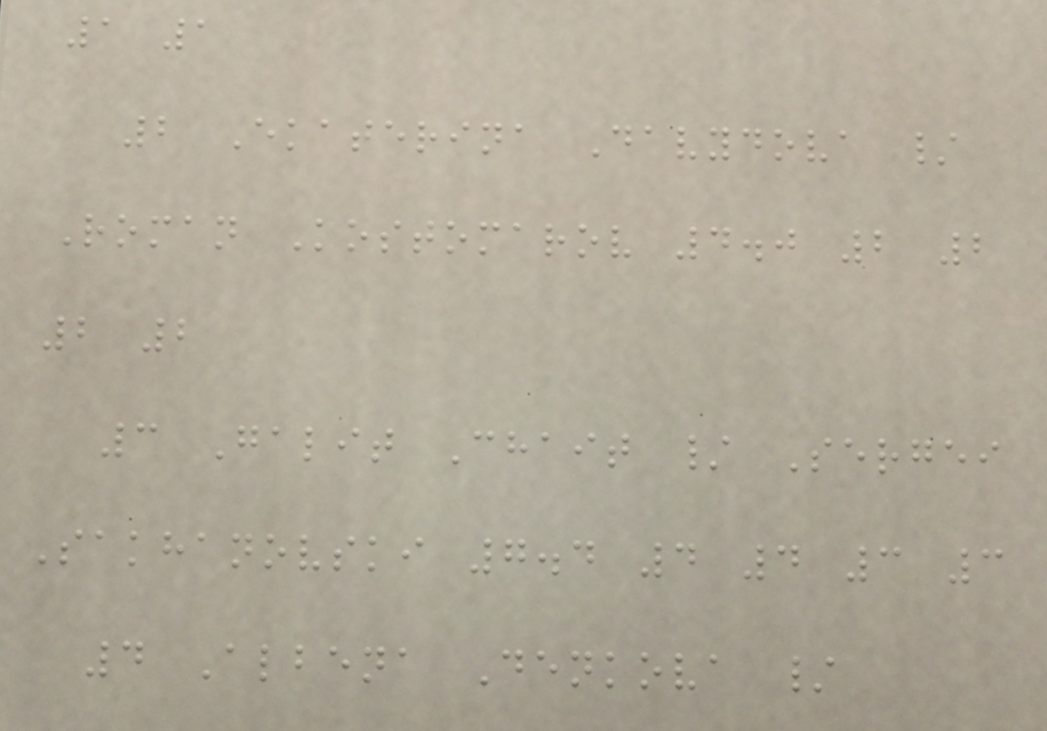1 1
2 Ekaterina Davydova /
Roman Kostomarov 4.0 2 2
2 2
3 Galit Chait / Sergei
Sakhanovski 7.4 4 4 3 3
4 Albena Denkova /
